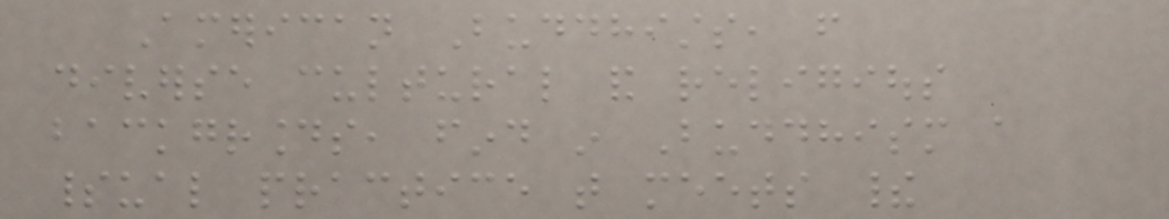American Buddhists, from
diverse cultural and religious
backgrounds, find in Buddhism a
spiritual practice that meets their
